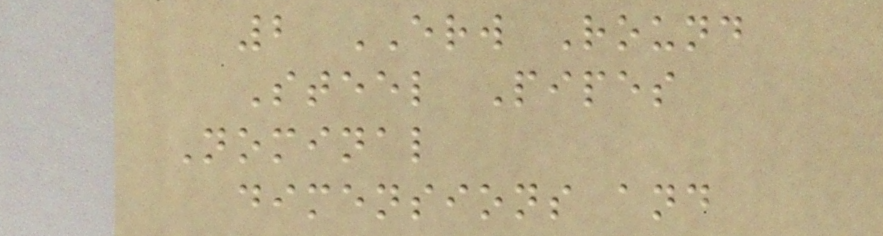2 ERW Round
Steel Pipes
Nominal
dimensions and
